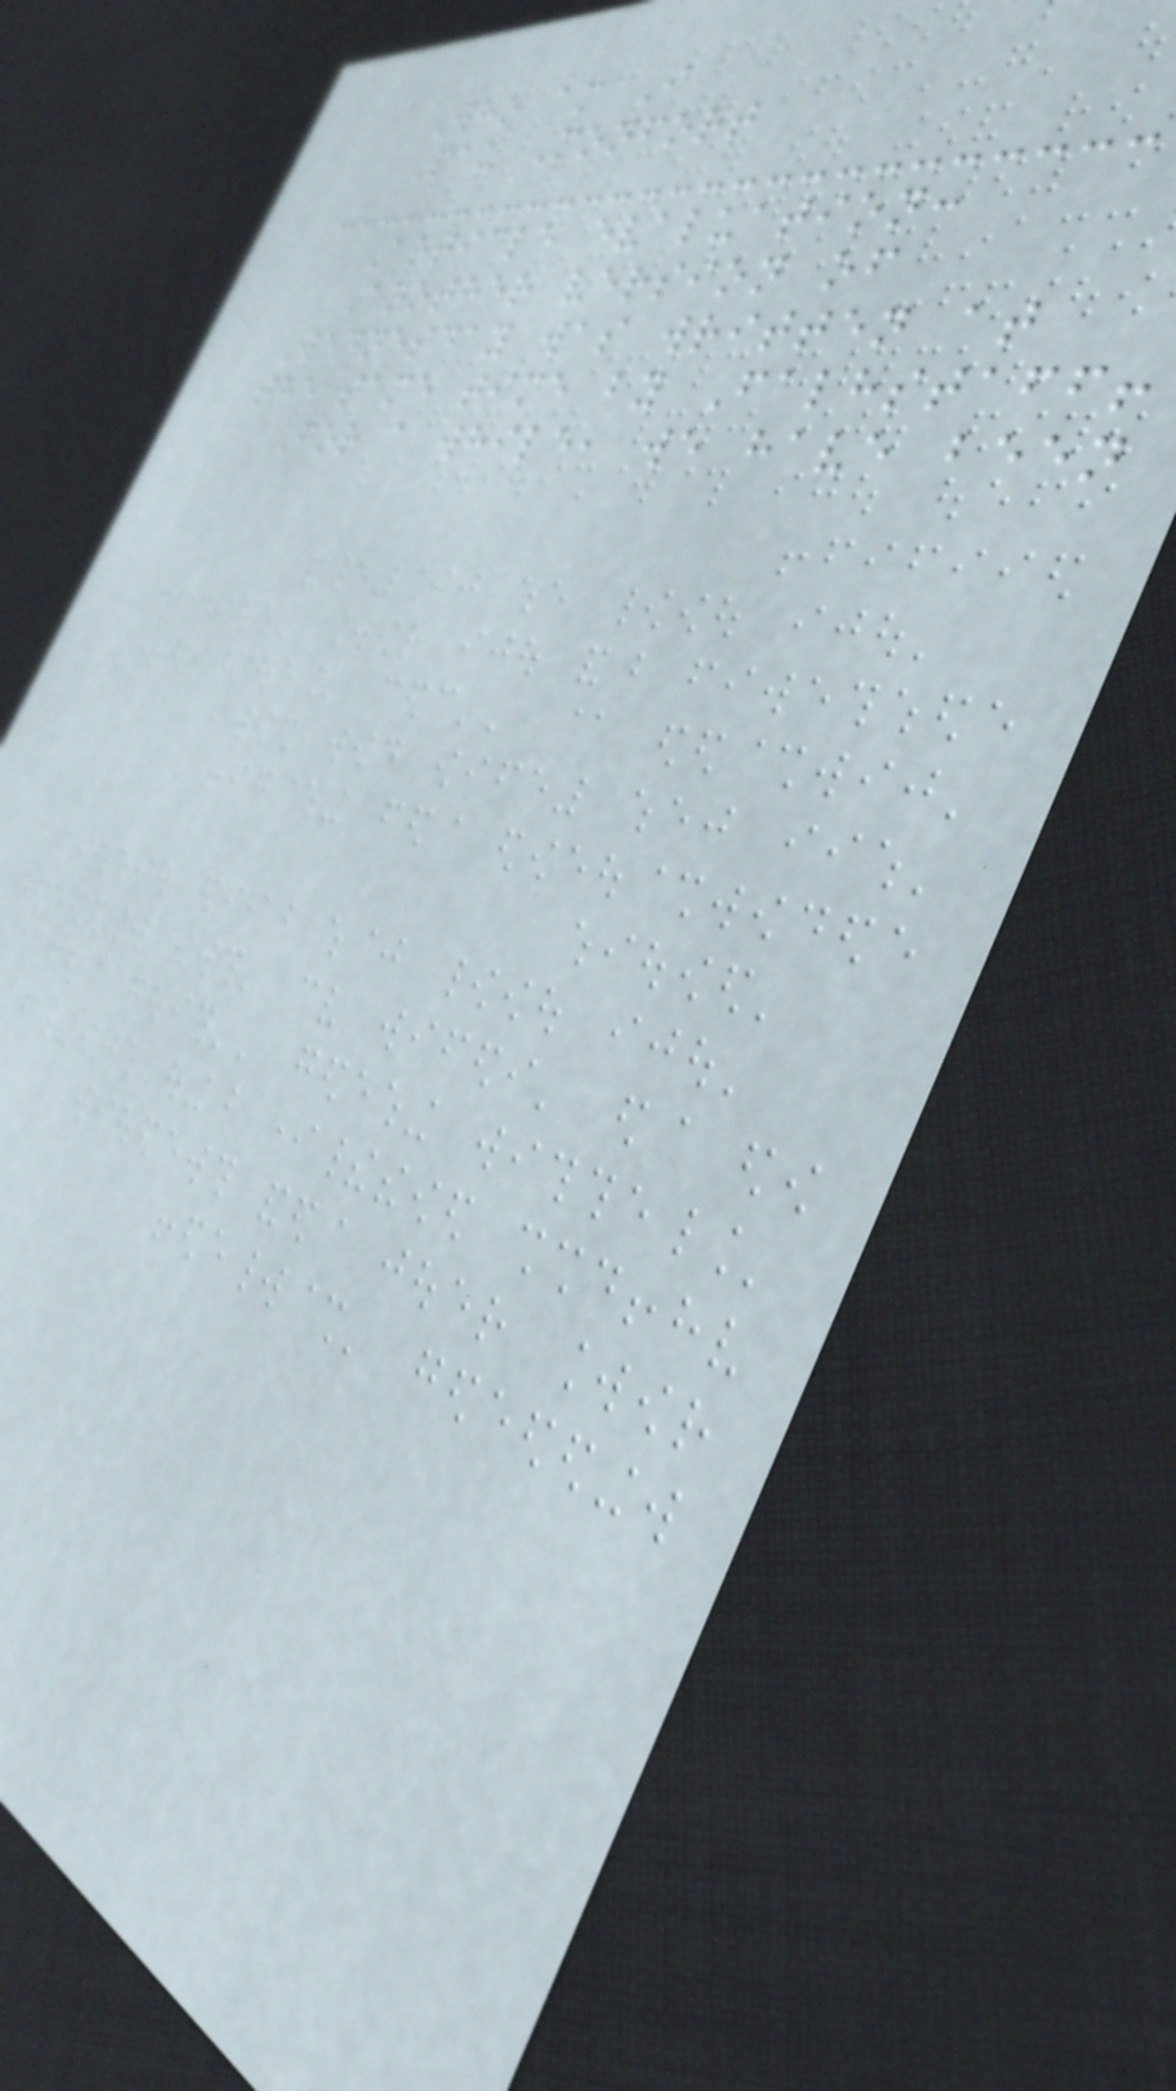Who am I
Pau Monfort
Article evaluation:
Another version of
Wednesday was written at
the same time by Falhstaff!
For a while, we have been
